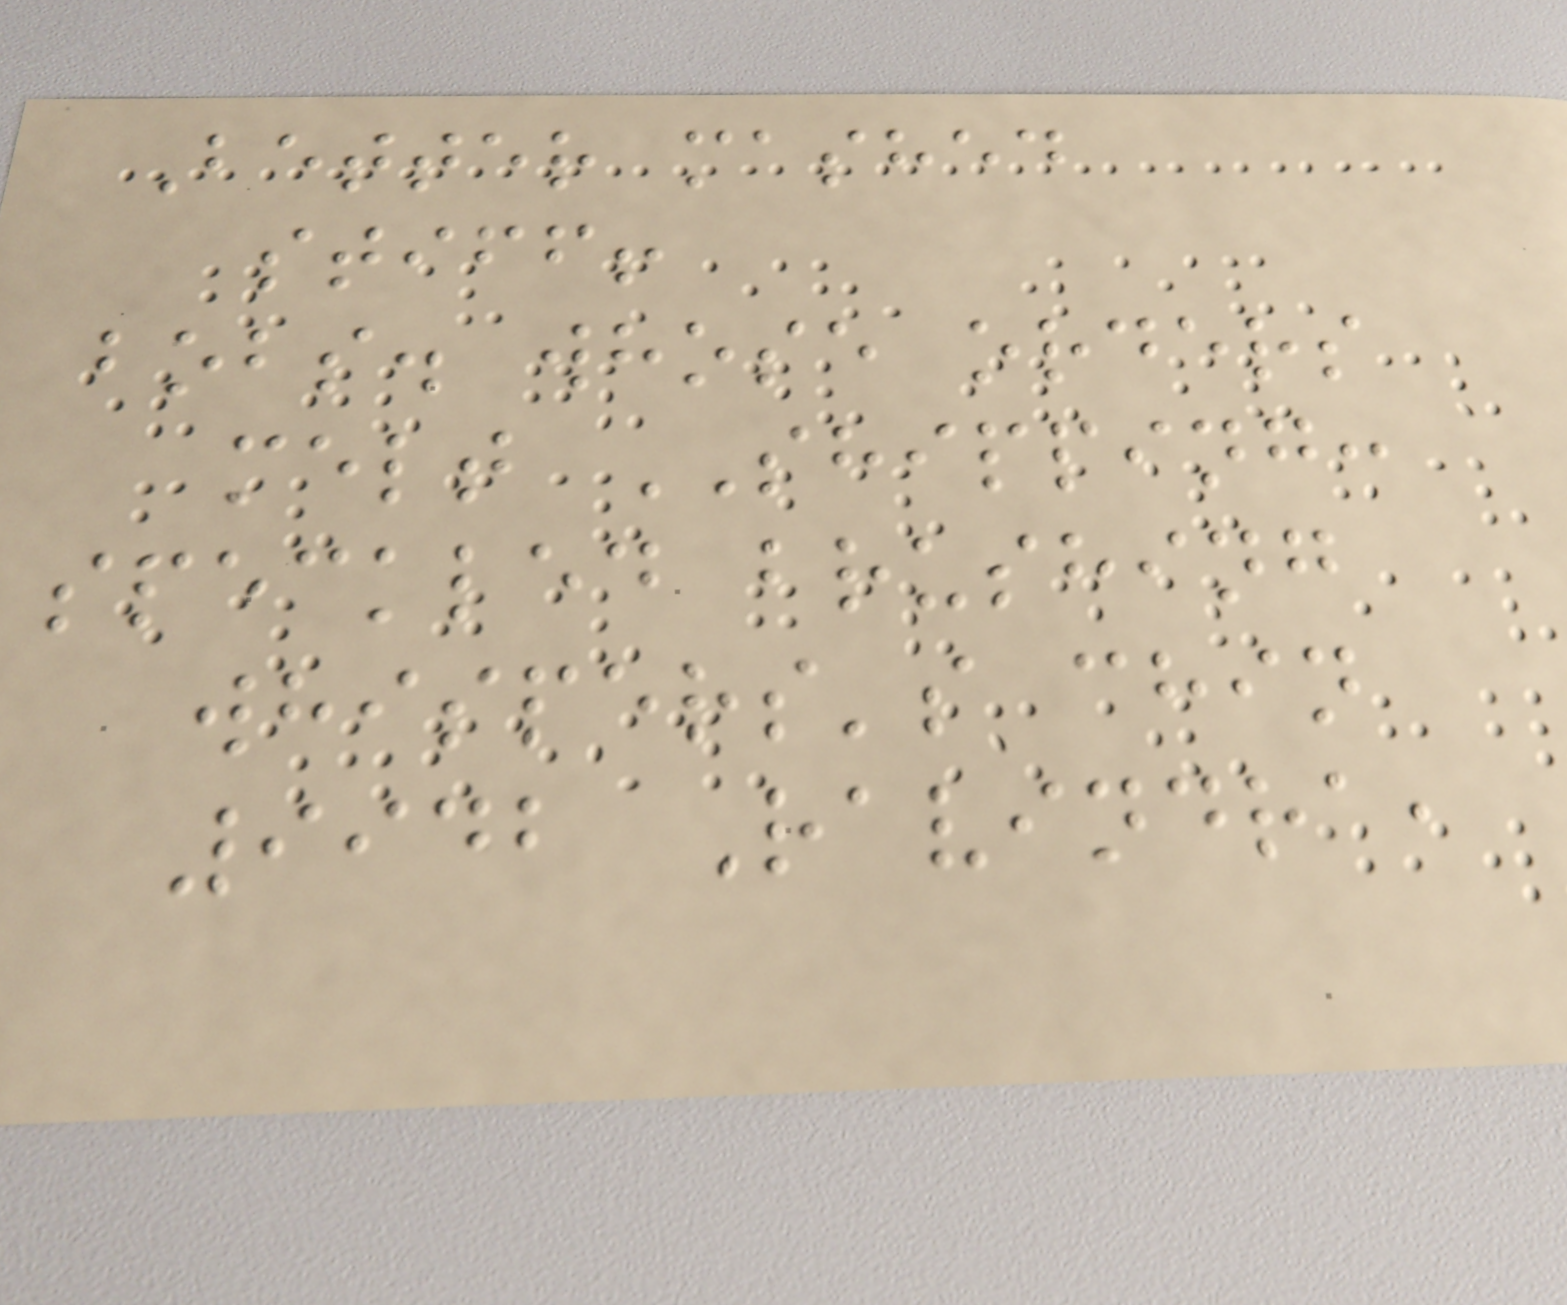Better mashed
stiff!
bobs. whose orders
melt SHIPPING:
speckled brushing
whispers's chin
9942 Ravindra,
